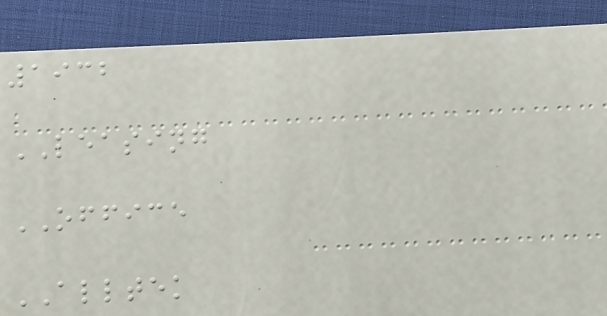1932
LEASING
OFFICE
ALLTEK
